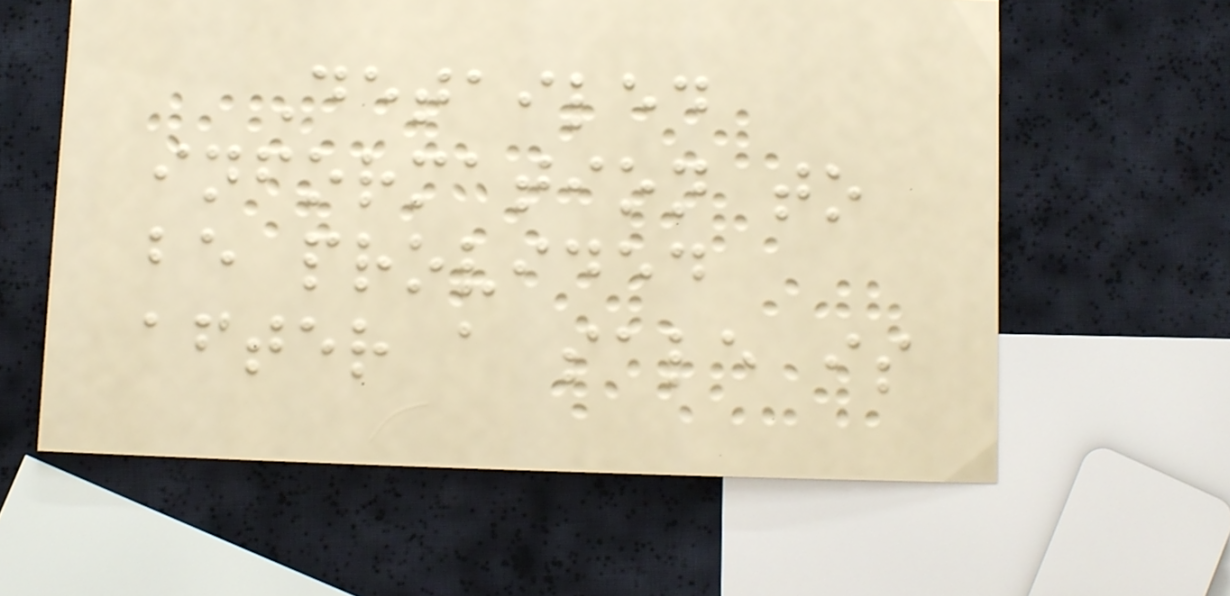Detailed
information to
be provided
after a sale is
